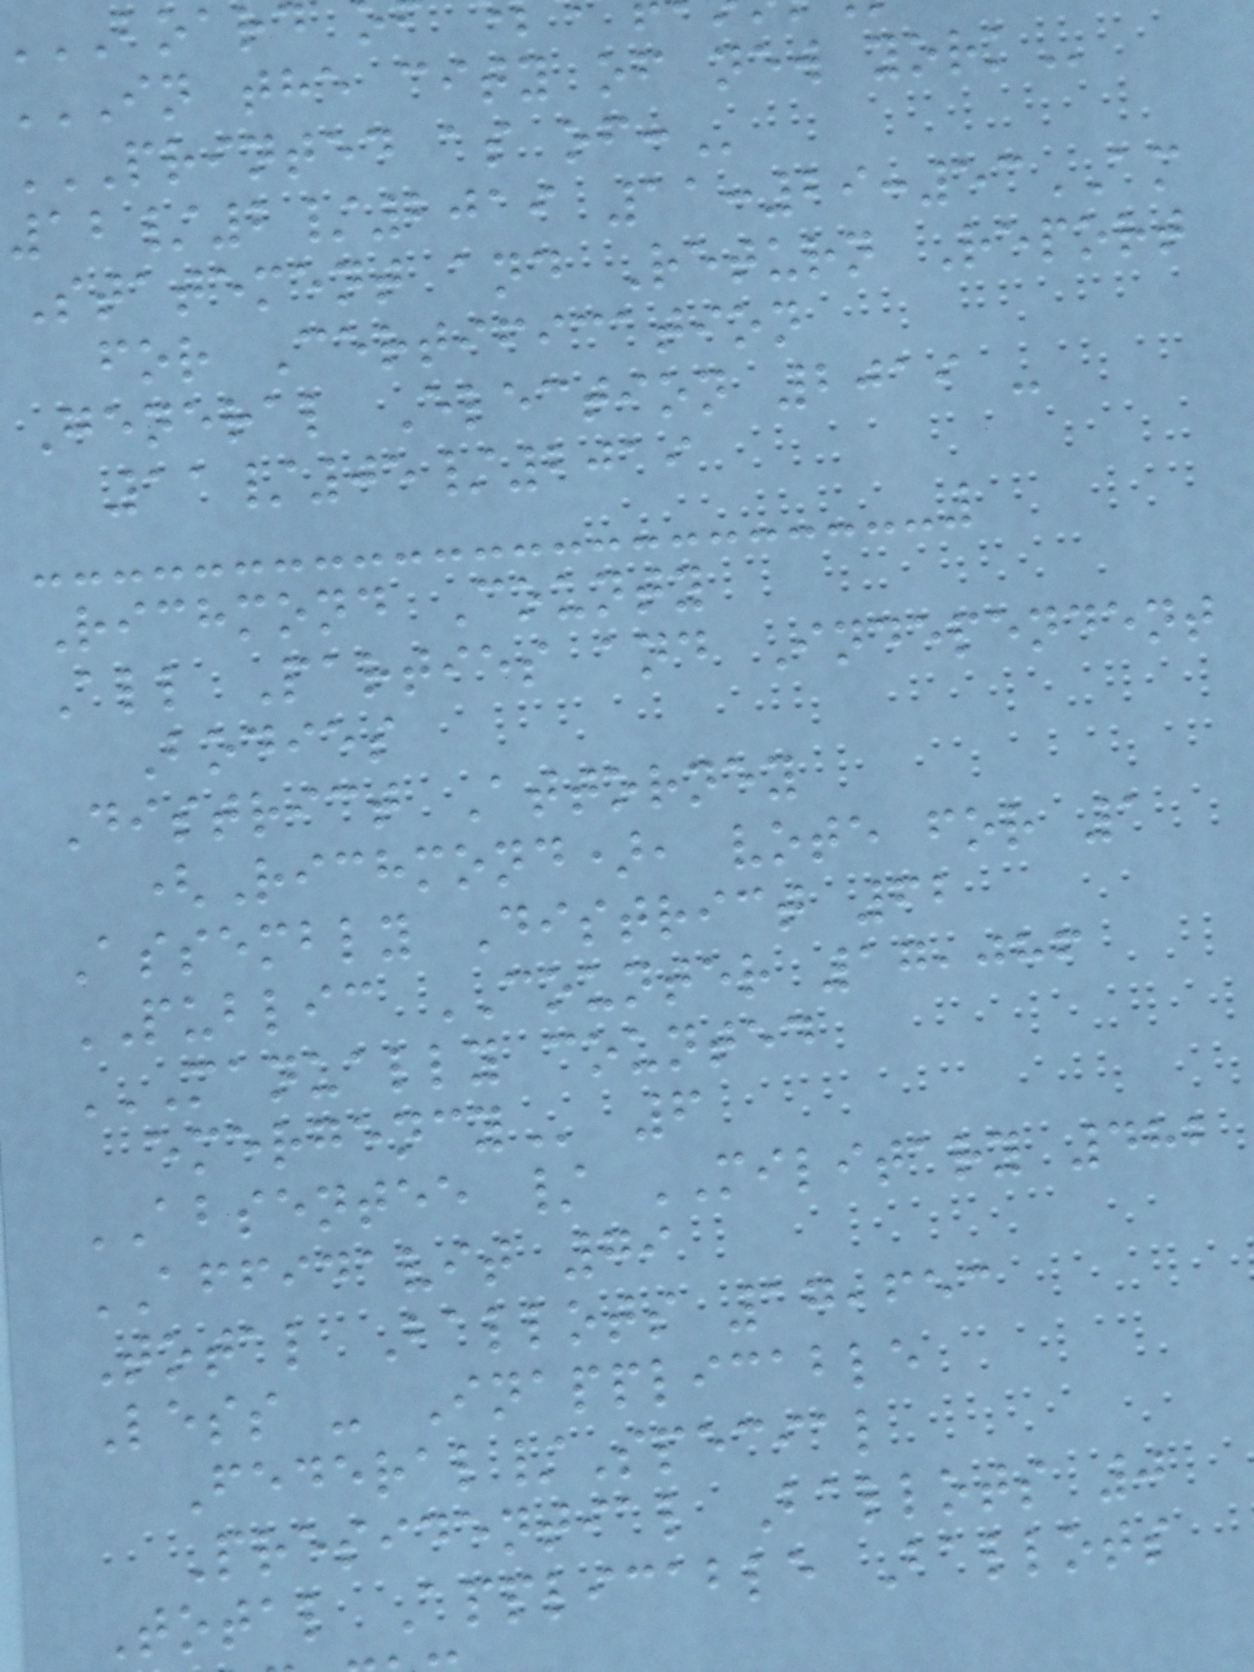BOARD
IN the city of new
PRINTED AS OF:
12/2/2019 11:29:53AM
Statement and Return Report
for Certification
General Election 2019 -
11/05/2019
Richmond County
All Parties and Independent
Bodies
District Attorney
(Richmond), vote for 1
Assembly District 62
PUBLIC COUNTER 17,086
MANUALLY COUNTED
ABSENTEE / MILITARY 482
AFFIDAVIT 79
Total Ballots 17,653
Less - Inapplicable
Federal/Special
Presidential Ballots 0
Total Applicable Ballots
